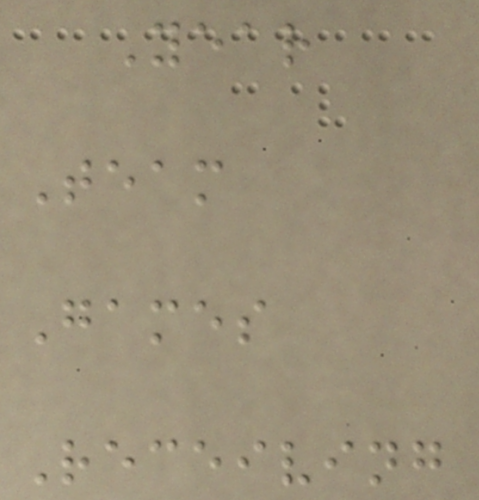Year
Team
Games
Receiving
